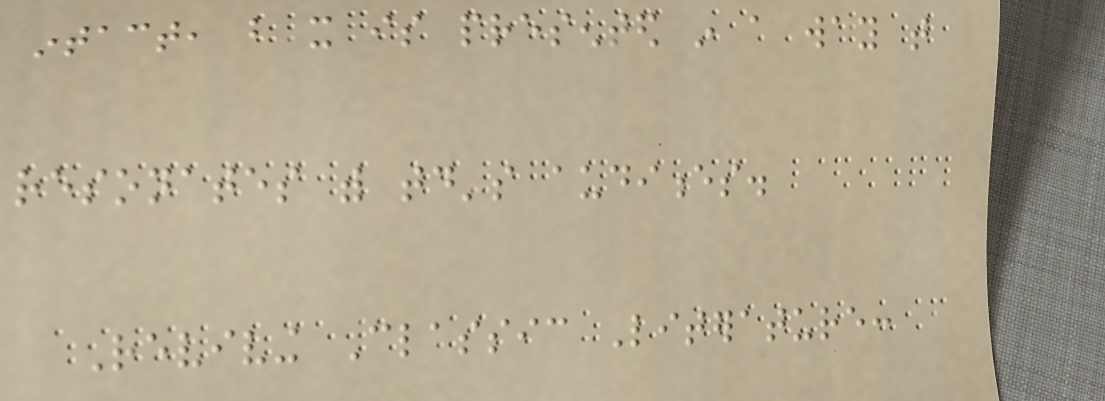intact, but it is presented in a way that
resonates with today's audiences.
Reviving Classic Literature:
